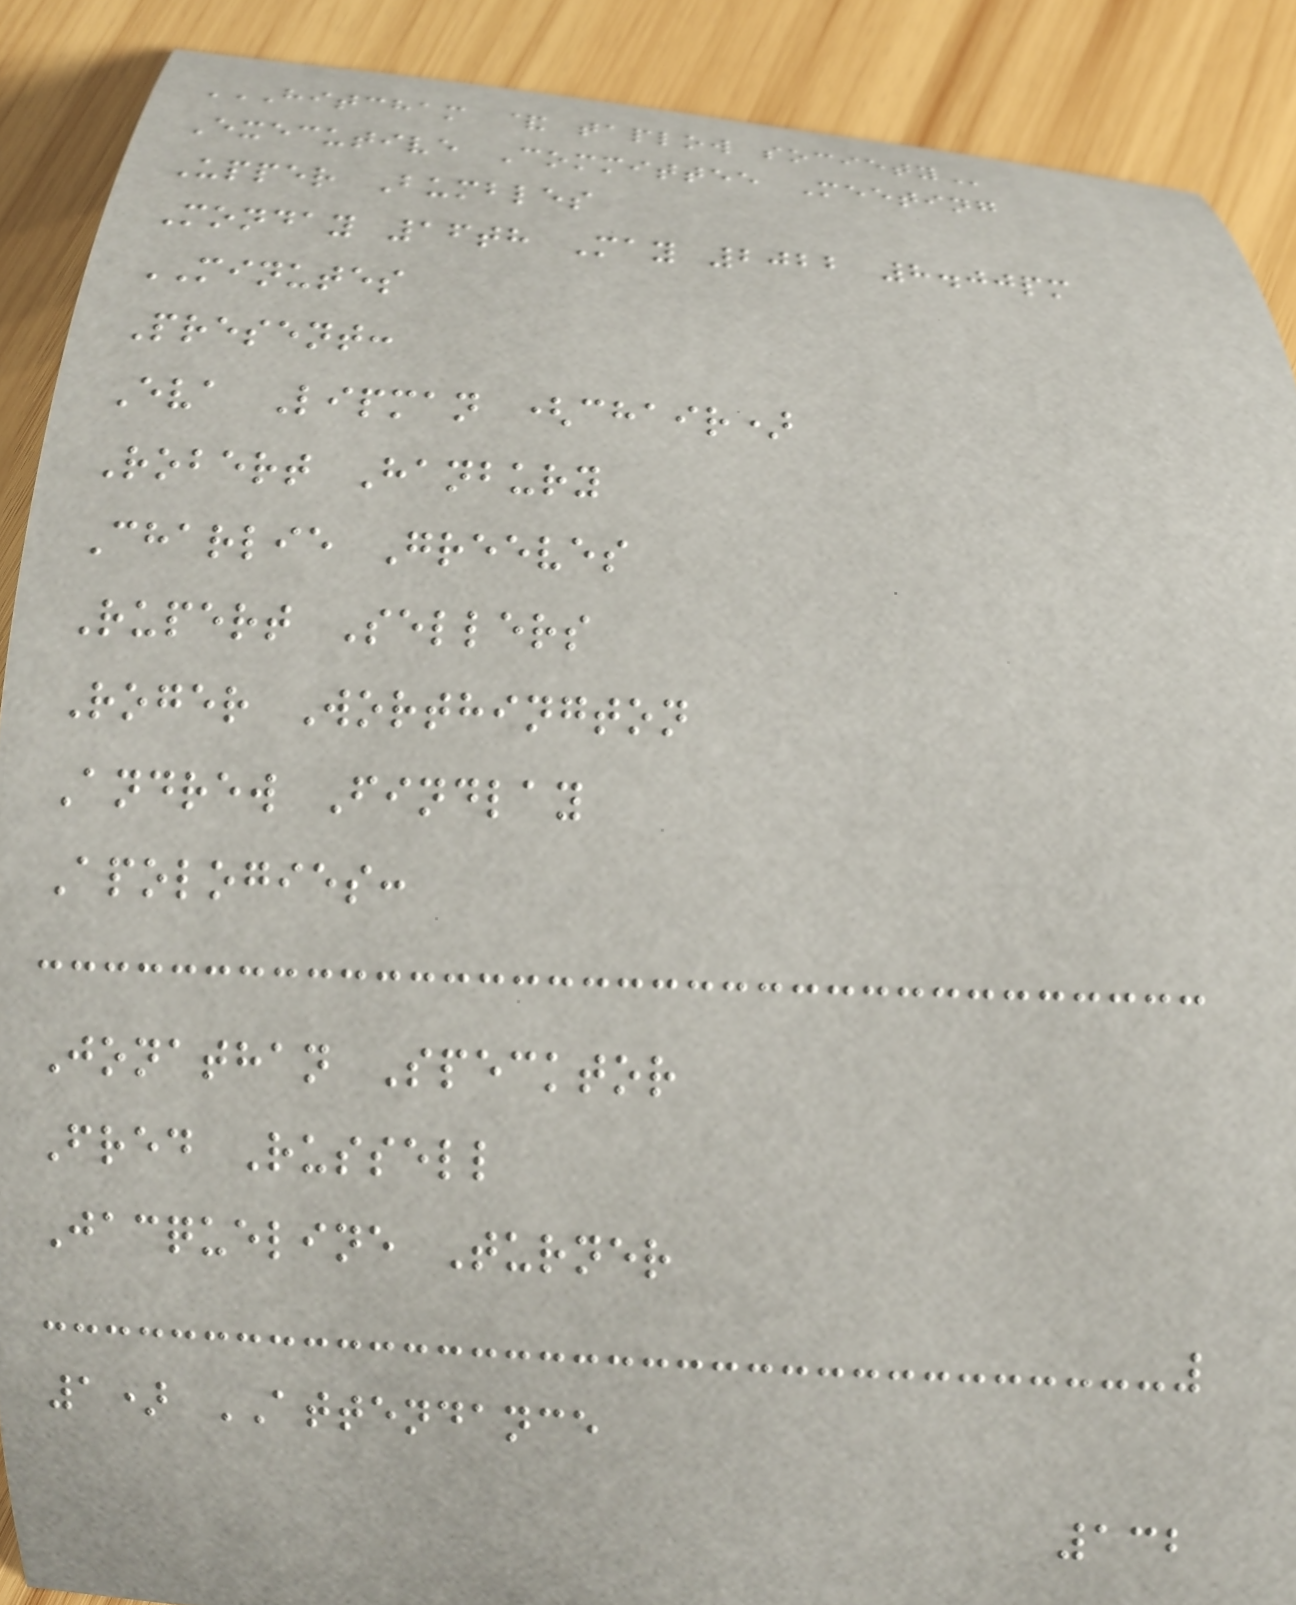HITCHAM & TAPLOW SOCIETY
Executive Committee Meeting
Upper Bumbles
Monday 16th May 2022 8.00pm
MINUTES
Present:
Eva Lipman (chair)
Robert Hanbury
Charlie Greeves
Rupert Sellers
Roger Worthington
Andrew Findlay
Apologies:
Jonathan Specktor
Fred Russell
Jacqueline Turner
1) ATTENDANCE
132
